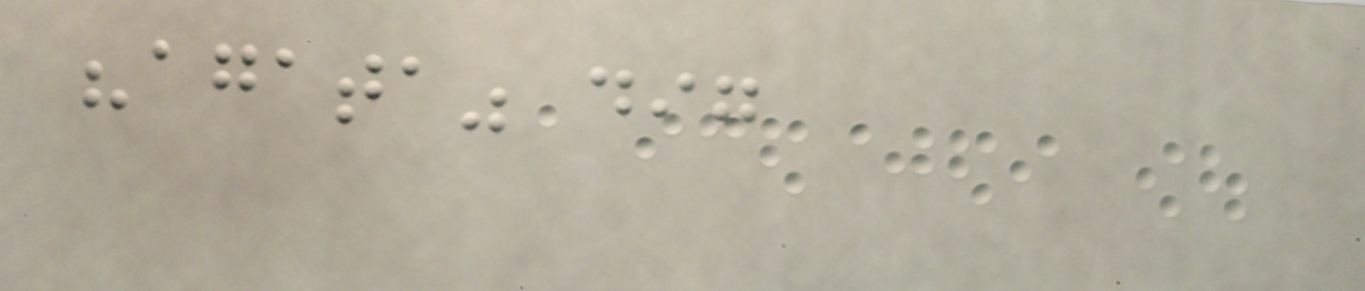"agata" dig
